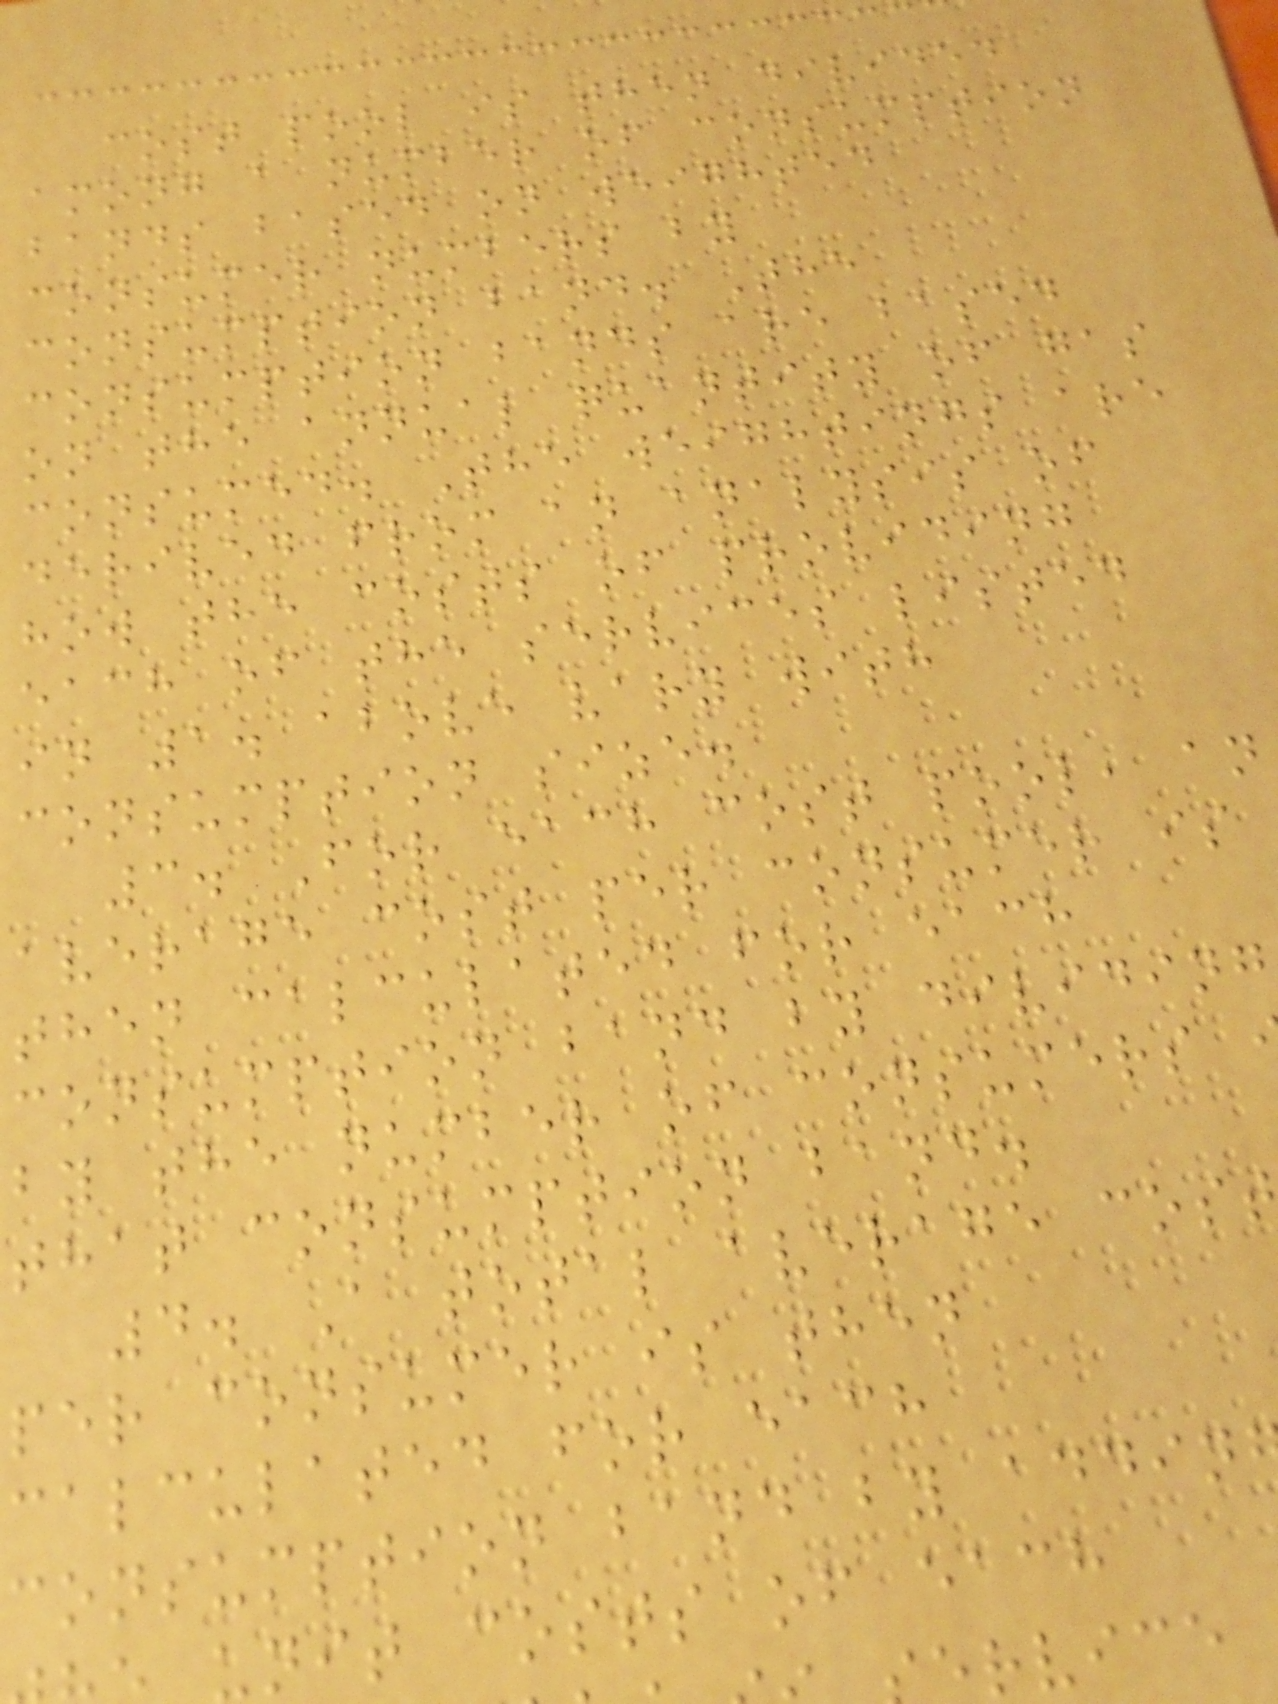cost pool is then divided
among a number of consumption
bands based on weighted
consumer numbers by
consumption band. The
consumption bands are based
on the annual quantity of gas
consumed. The weightings are
derived from an analysis of
how the costs of providing
each of the services listed
in 1. above vary with
consumption size.
3. For each cost pool, an
average cost per consumer is
then calculated for each
consumption band by dividing
by the number of consumers
that consumption band.
4. A total average cos
per consumer is then
calculated for each
consumption band by addin
unit costs of each
ervice
